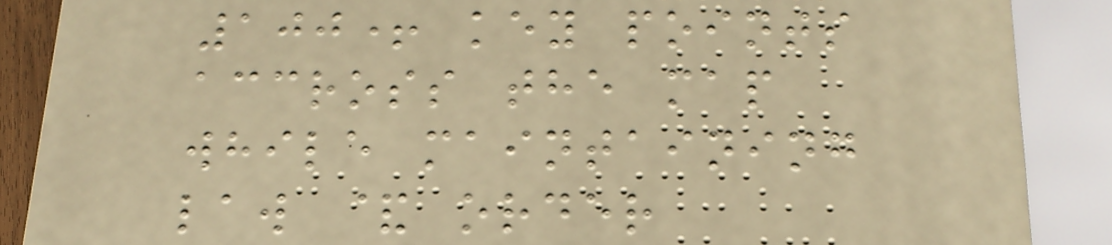100+ key points
accross the map
while maintaining
law & order
